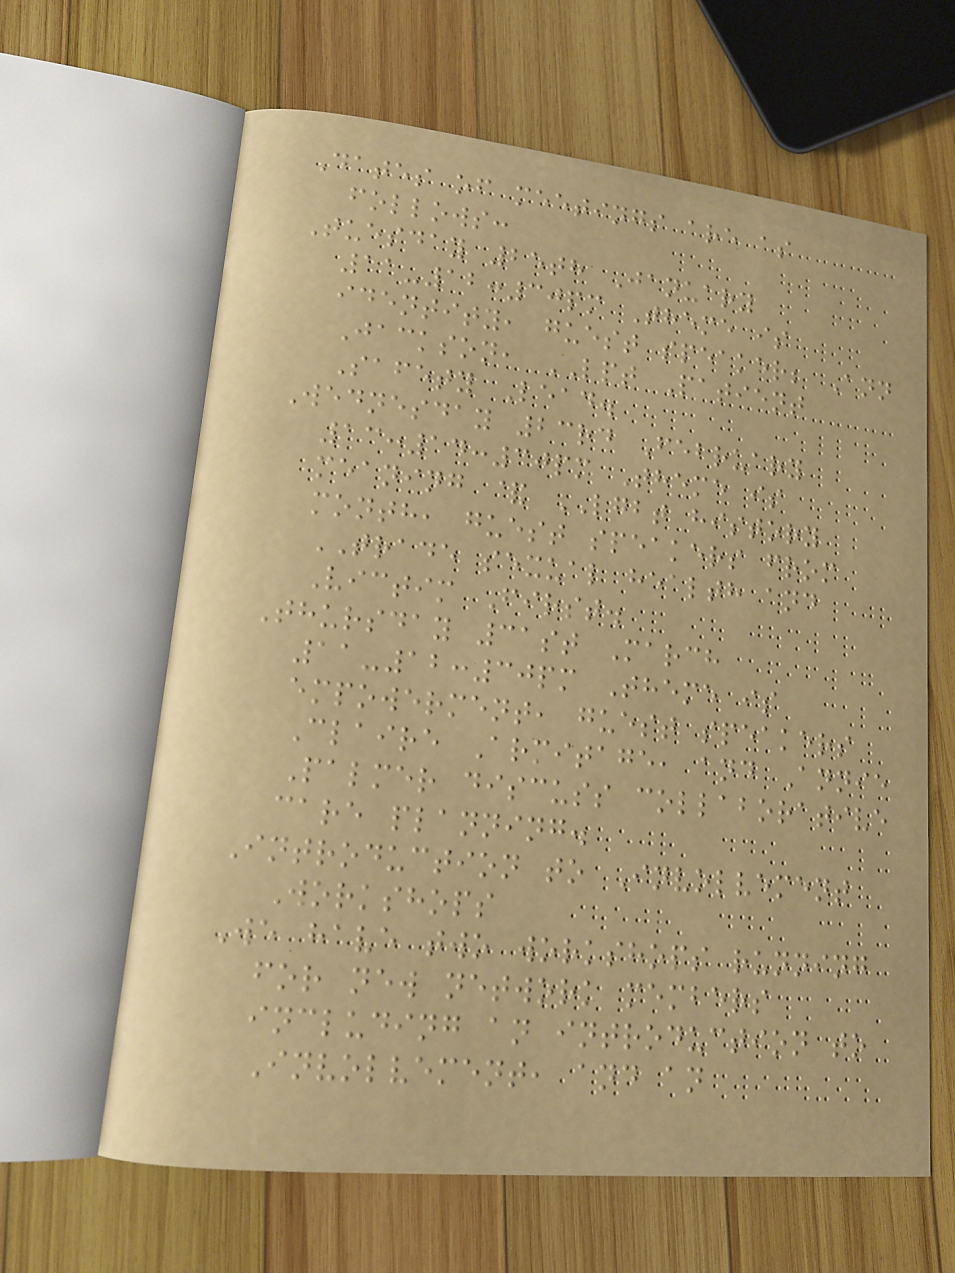Dates of meetings are as
follows:
Tuesday 25th January
11-12:30pm Theme is
identity, guest speaker; Ann
Jackson, LPT Patient
Safety Lead.
Wednesday 23rd February
13:14:30pm Theme is
meaning & LGBT history
month, guest speakers from
TRADE sexual health and
Victim First.
Thursday 31st March
11-12:30pm Theme is
empowerment, guest speakers
Claire Armitage, and Annie
Palmer discuss collaborative
care planning.
Introduction to Involvement
Workshops
We have two workshops running
for new network members
including an introduction to
Involvement, and an
